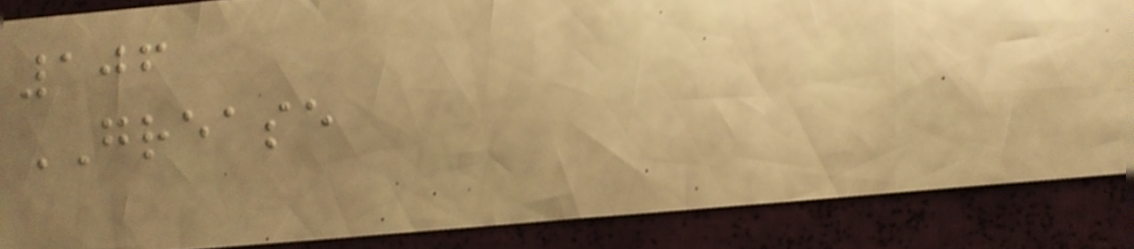106
GREASE
